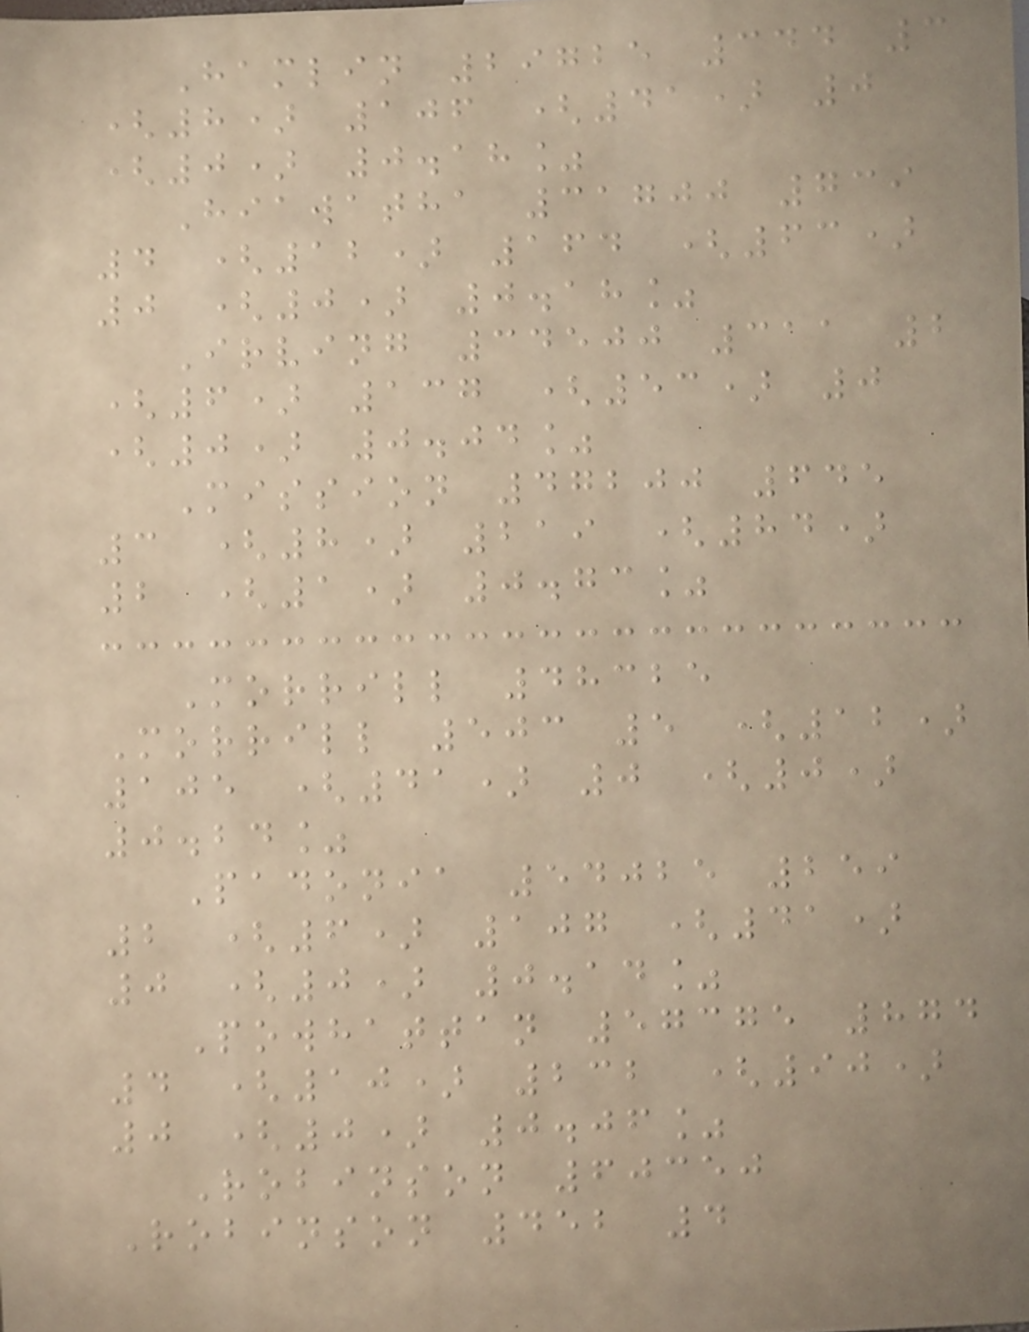Hamlin 29725 344 3
(8) 106 (41) 0
(0) 0.18%
Hiawatha 31700 739
4 (12) 164 (63)
0 (0) 0.18%
Irving 34500 311 2
(6) 137 (53) 0
(0) 0.04%
Mission 47200 645
3 (8) 219 (84)
2 (1) 0.73%
Morrill 48325
Morrill 503 5 (12)
105 (41) 0 (0)
0.24%
Padonia 54025 259
2 (6) 107 (41)
0 (0) 0.14%
Powhattan 57375 874
4 (10) 232 (90)
0 (0) 0.06%
Robinson 60350
Robinson 452 4
